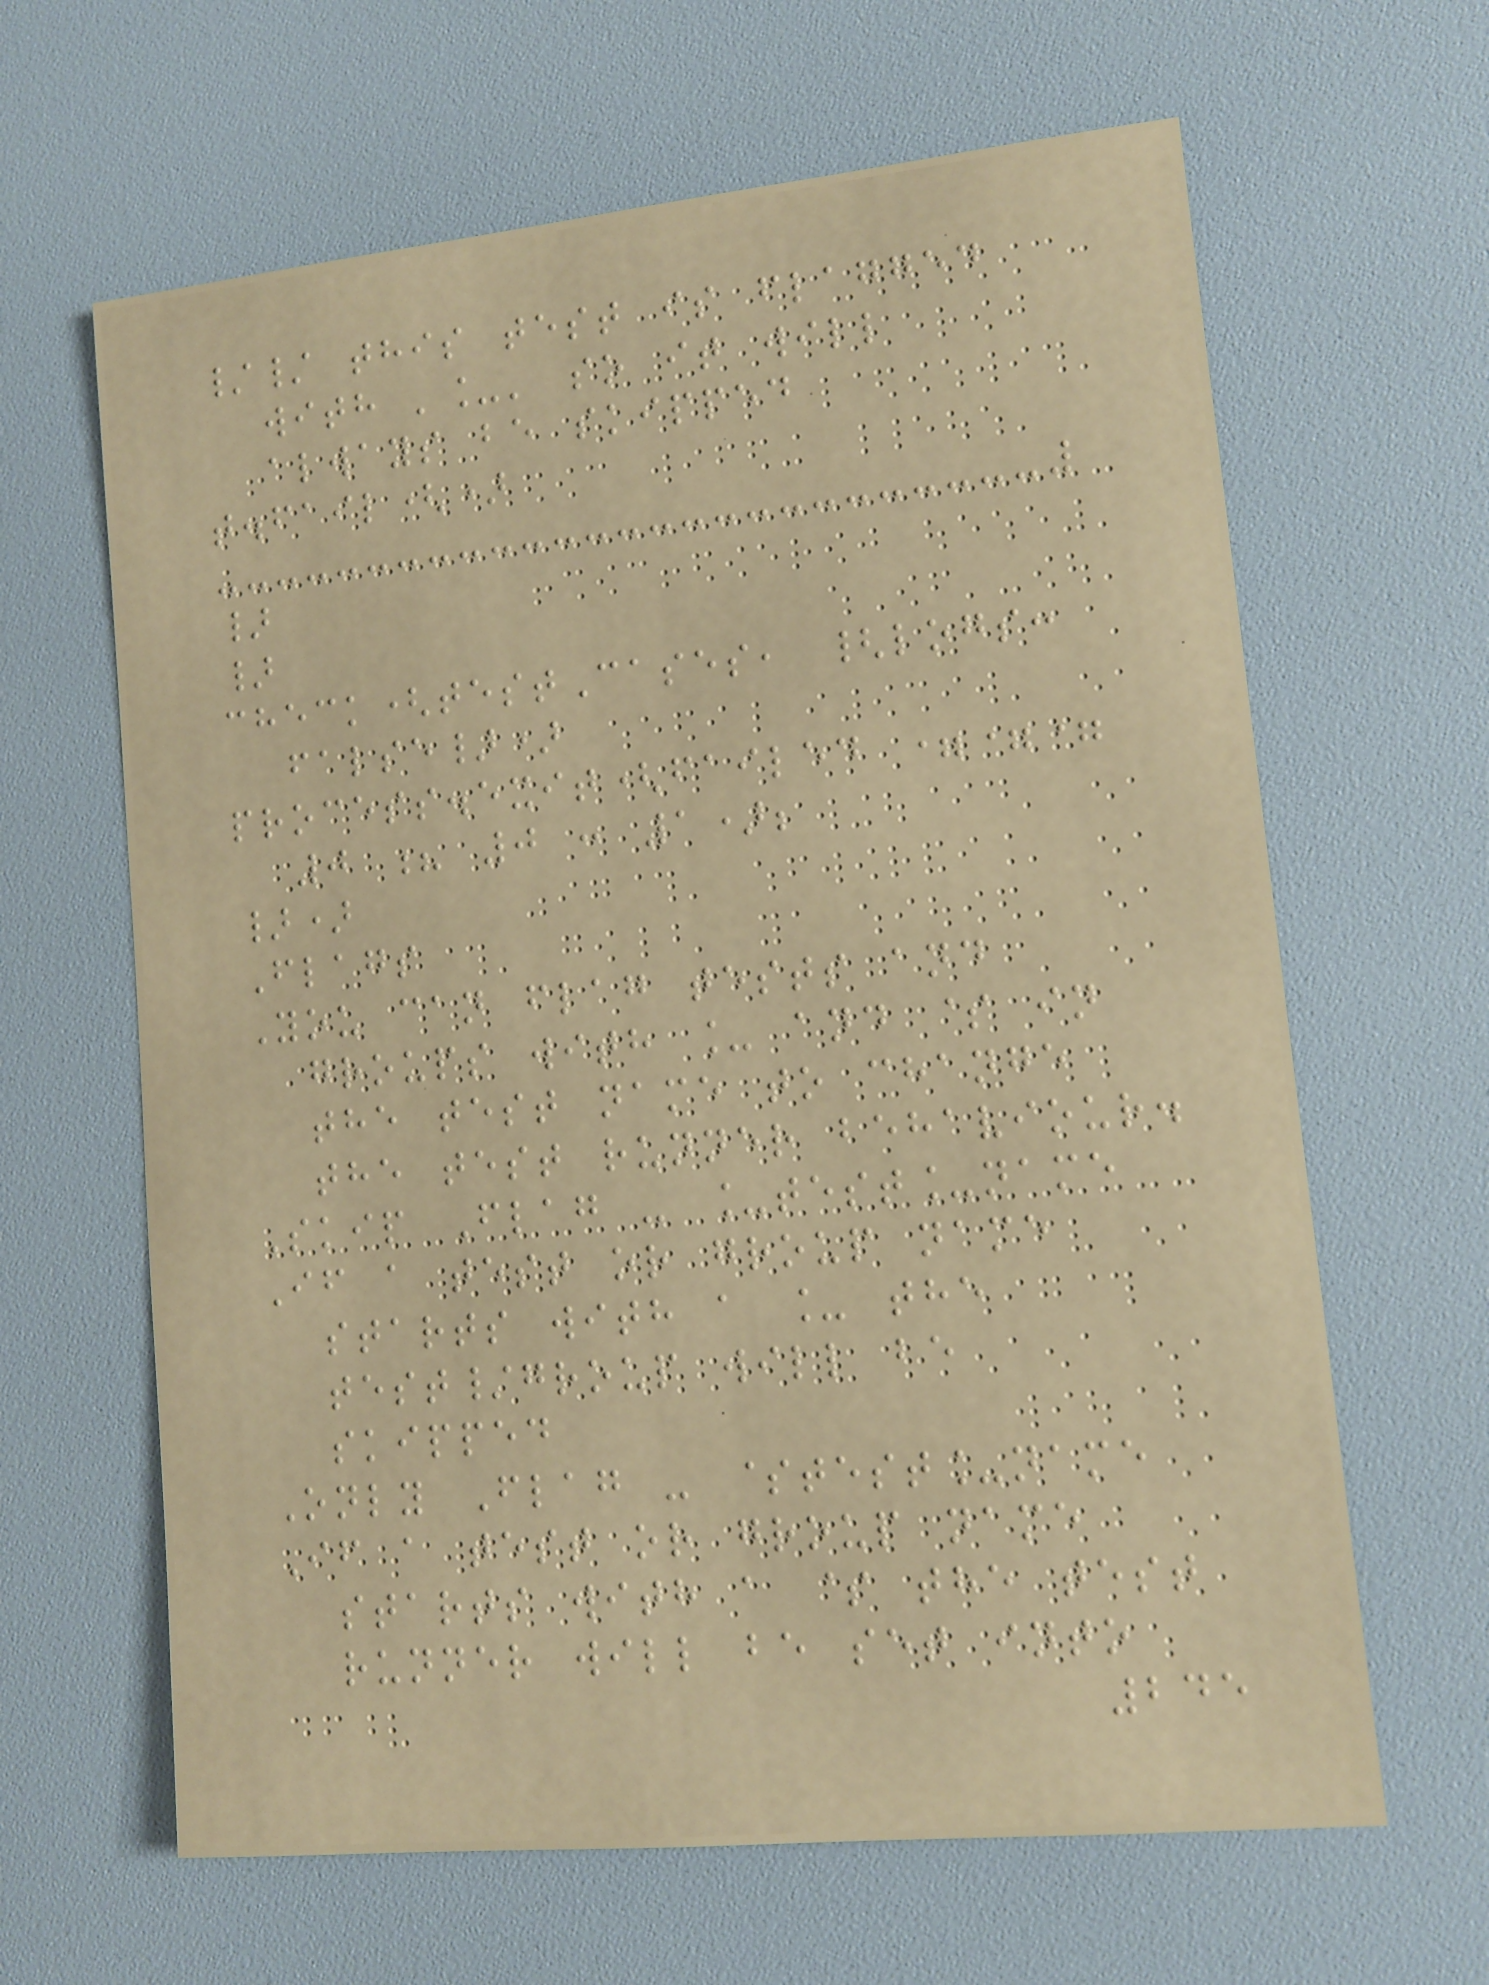// this test is flagged
with '_' so it will
always be skipped
t.fail()
}
}
check(testCases, {logs:
false})
process.exit(failed ===
0 ? 0 : 1);
})
Flags
You can flag tests and
groups with _ and $ in
the test name to change
the test runner behaviour.
Skip Flag - _test_name
If a test or group name
starts with a _ the
test/group will be
skipped
Only Flag - $test_name
If a test or group name
starts with a $ the test
runner will be set into
245
